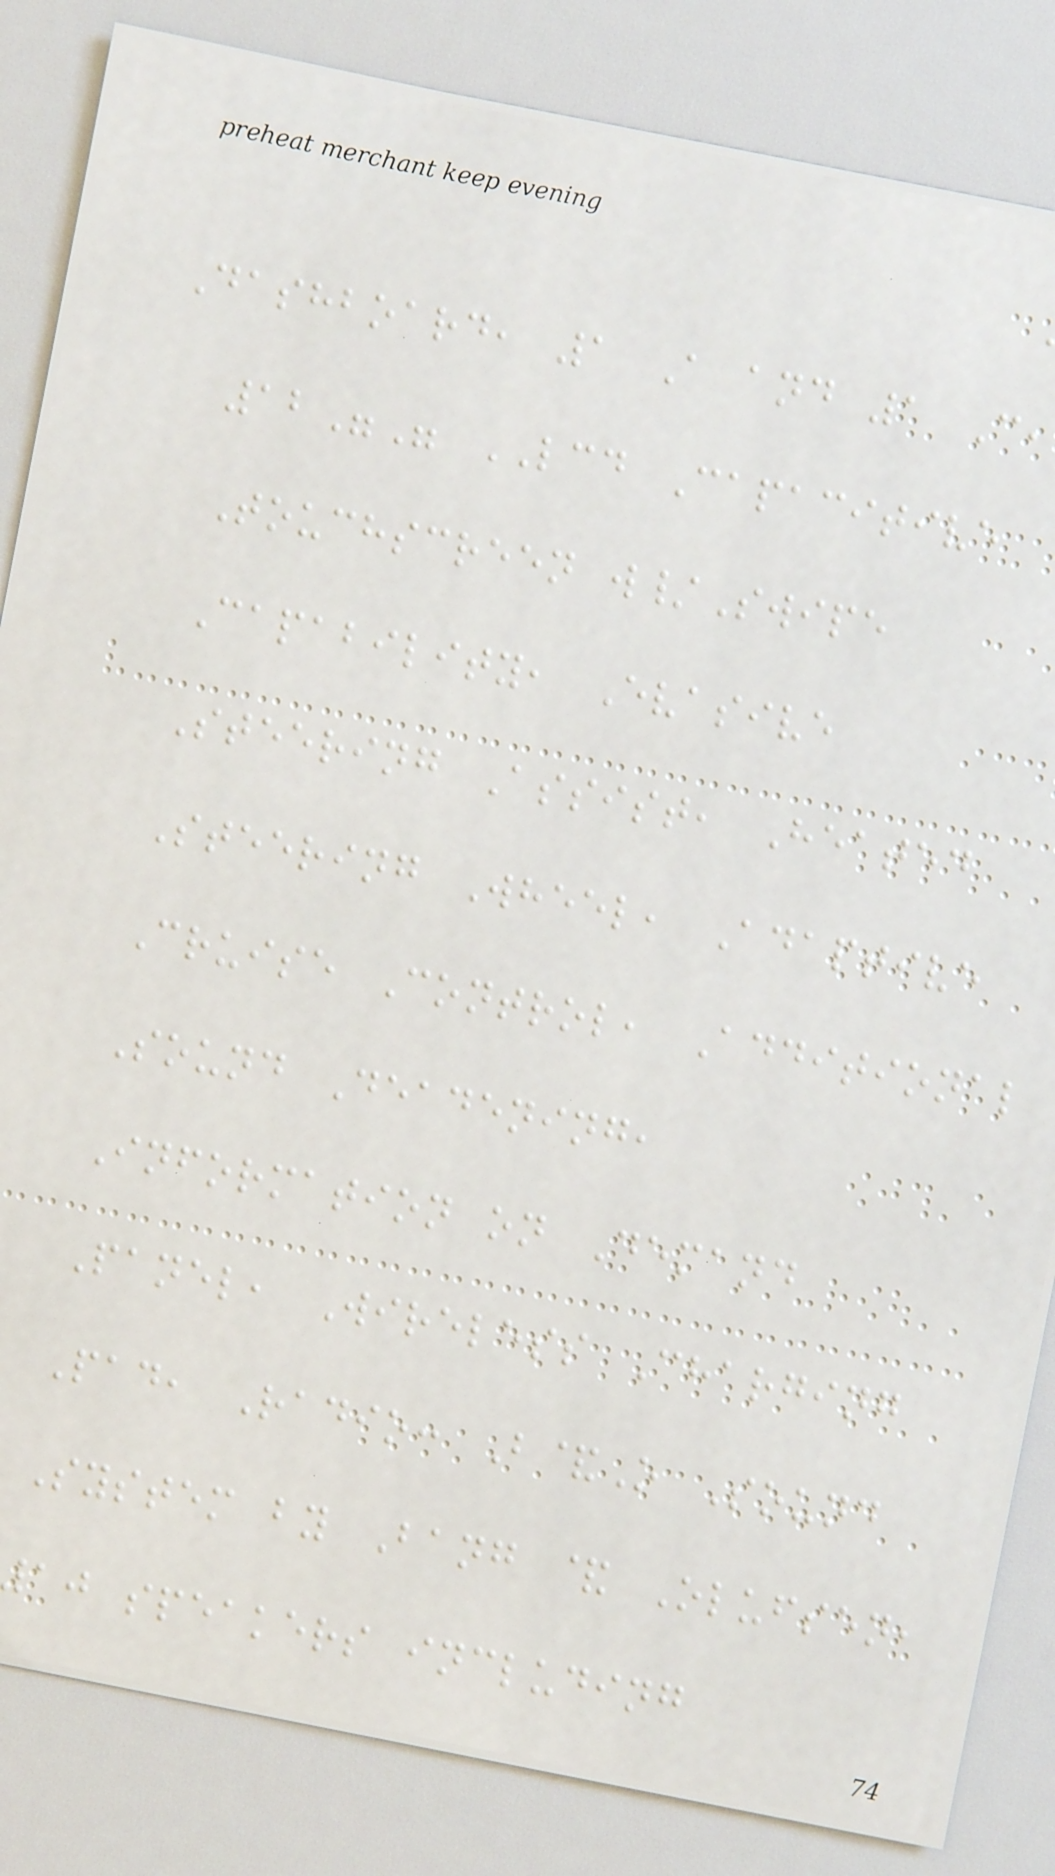Dashboard, 1 A and 1 C,
12"" LCD Capacitive
Touchscreen w/Swipe
Capability, Evasive
Steering Assist, Heated
Steering Wheel, Adaptive
Cruise Control, Additional
Sound Deadening,
Information on Demand
Panel, Wireless Charging
Pad, Radio: B&O Sound
System by Bang & Olufsen,
aj speakers including
